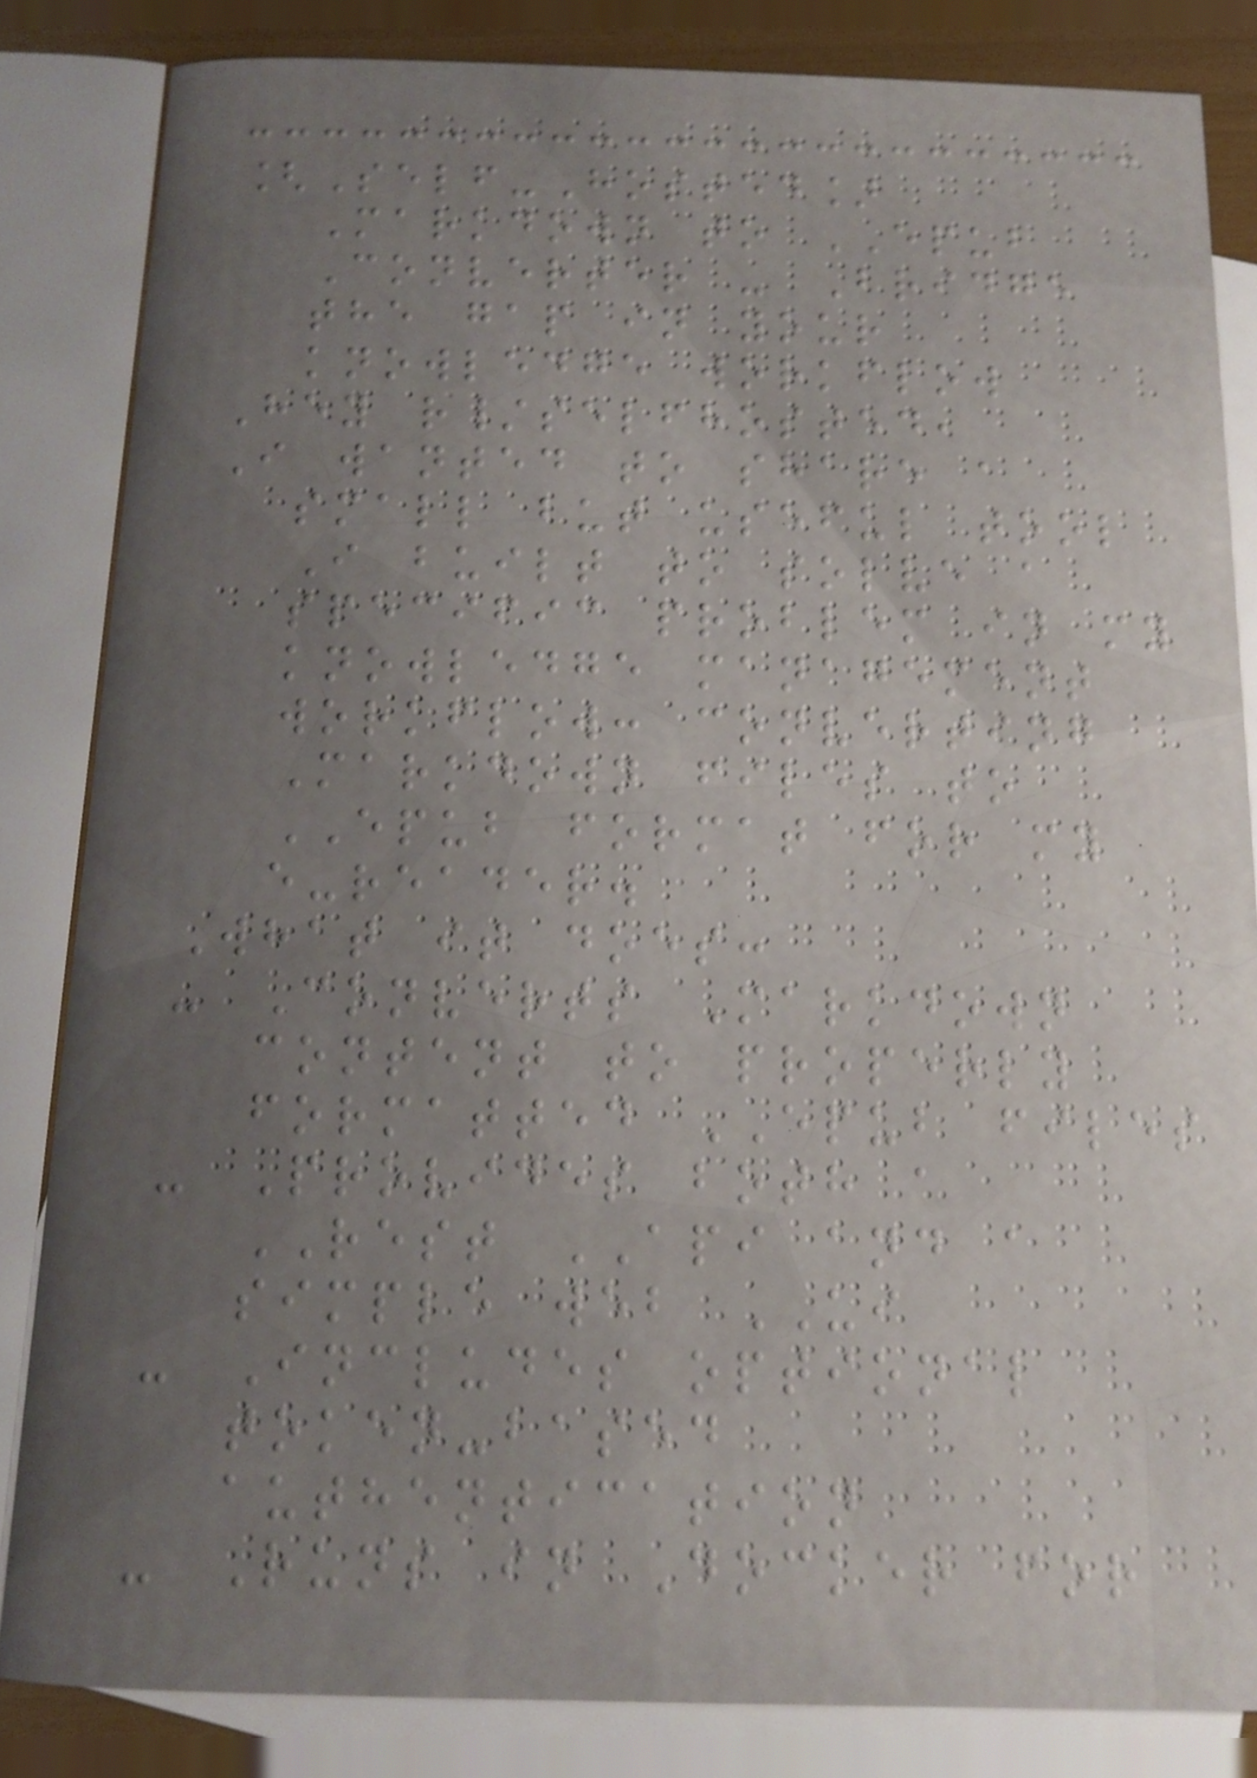[Self-Hosted]
Markdown to EPUB
Converter - Bridge
the gap in your
knowledge workflow
Hey r/selfhosted,
I wanted to share a
small but useful tool
I built to solve a
specific problem in my
knowledge management
workflow: converting
Markdown files to
EPUB format for my
e-reader.
What it does:
- Converts Markdown
content to properly
formatted EPUB files
- Provides both a
REST API and a
simple web UI
- Includes optional
token-based
authentication
- Runs in Docker for
